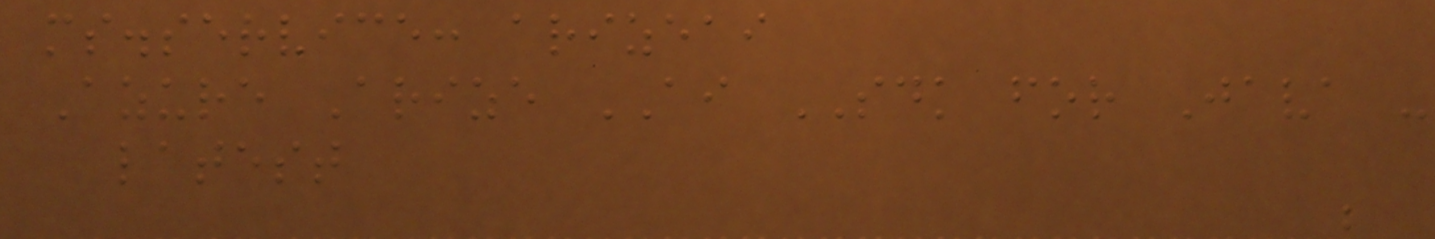ms.service: arizeai
Azure Arize AI SDK for Java -
latest
